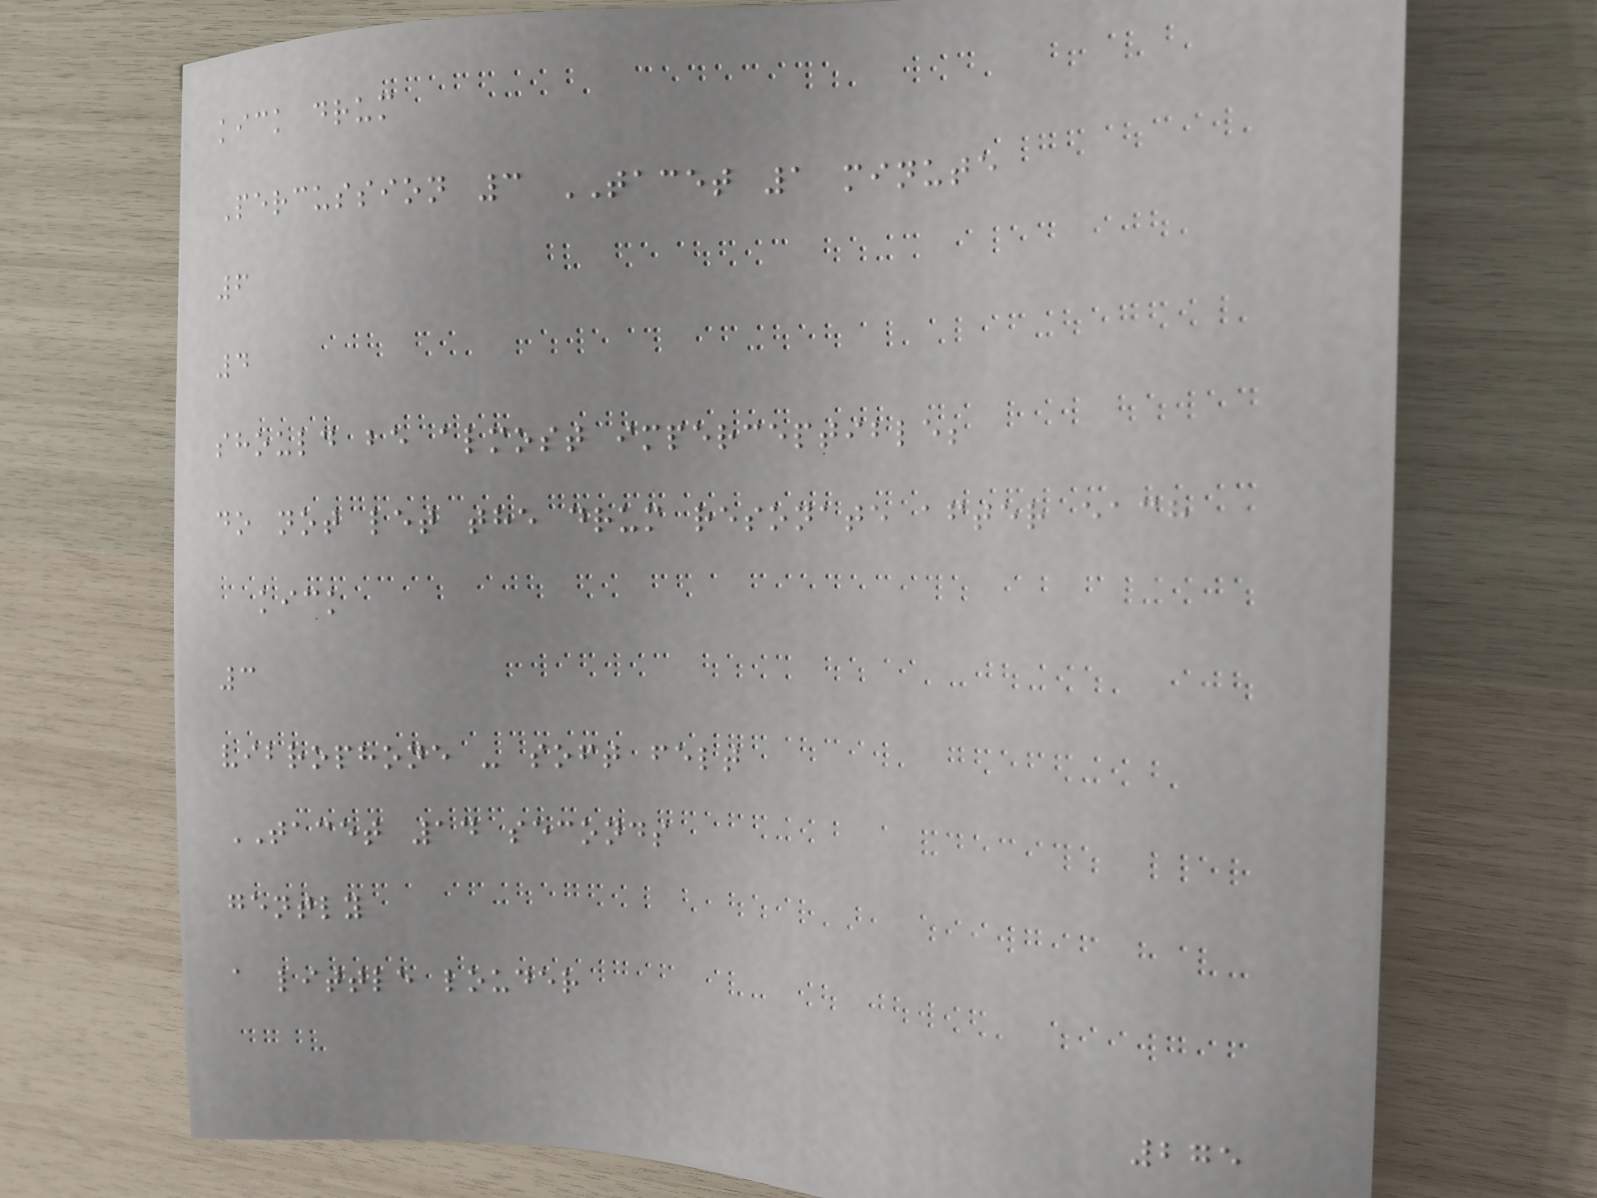kick drum
Percussion 3 TACET 1 minute
6
4
should be almost imperceptible;
do not let the drum resonate after each
kick
3
vibrophone - soft felt
TACET 14 seconds
gently
a little louder
275
